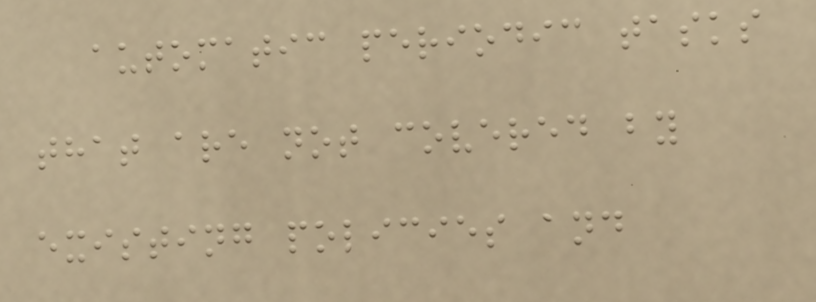automatic periodic tasks
that are not covered by
existing policies and
